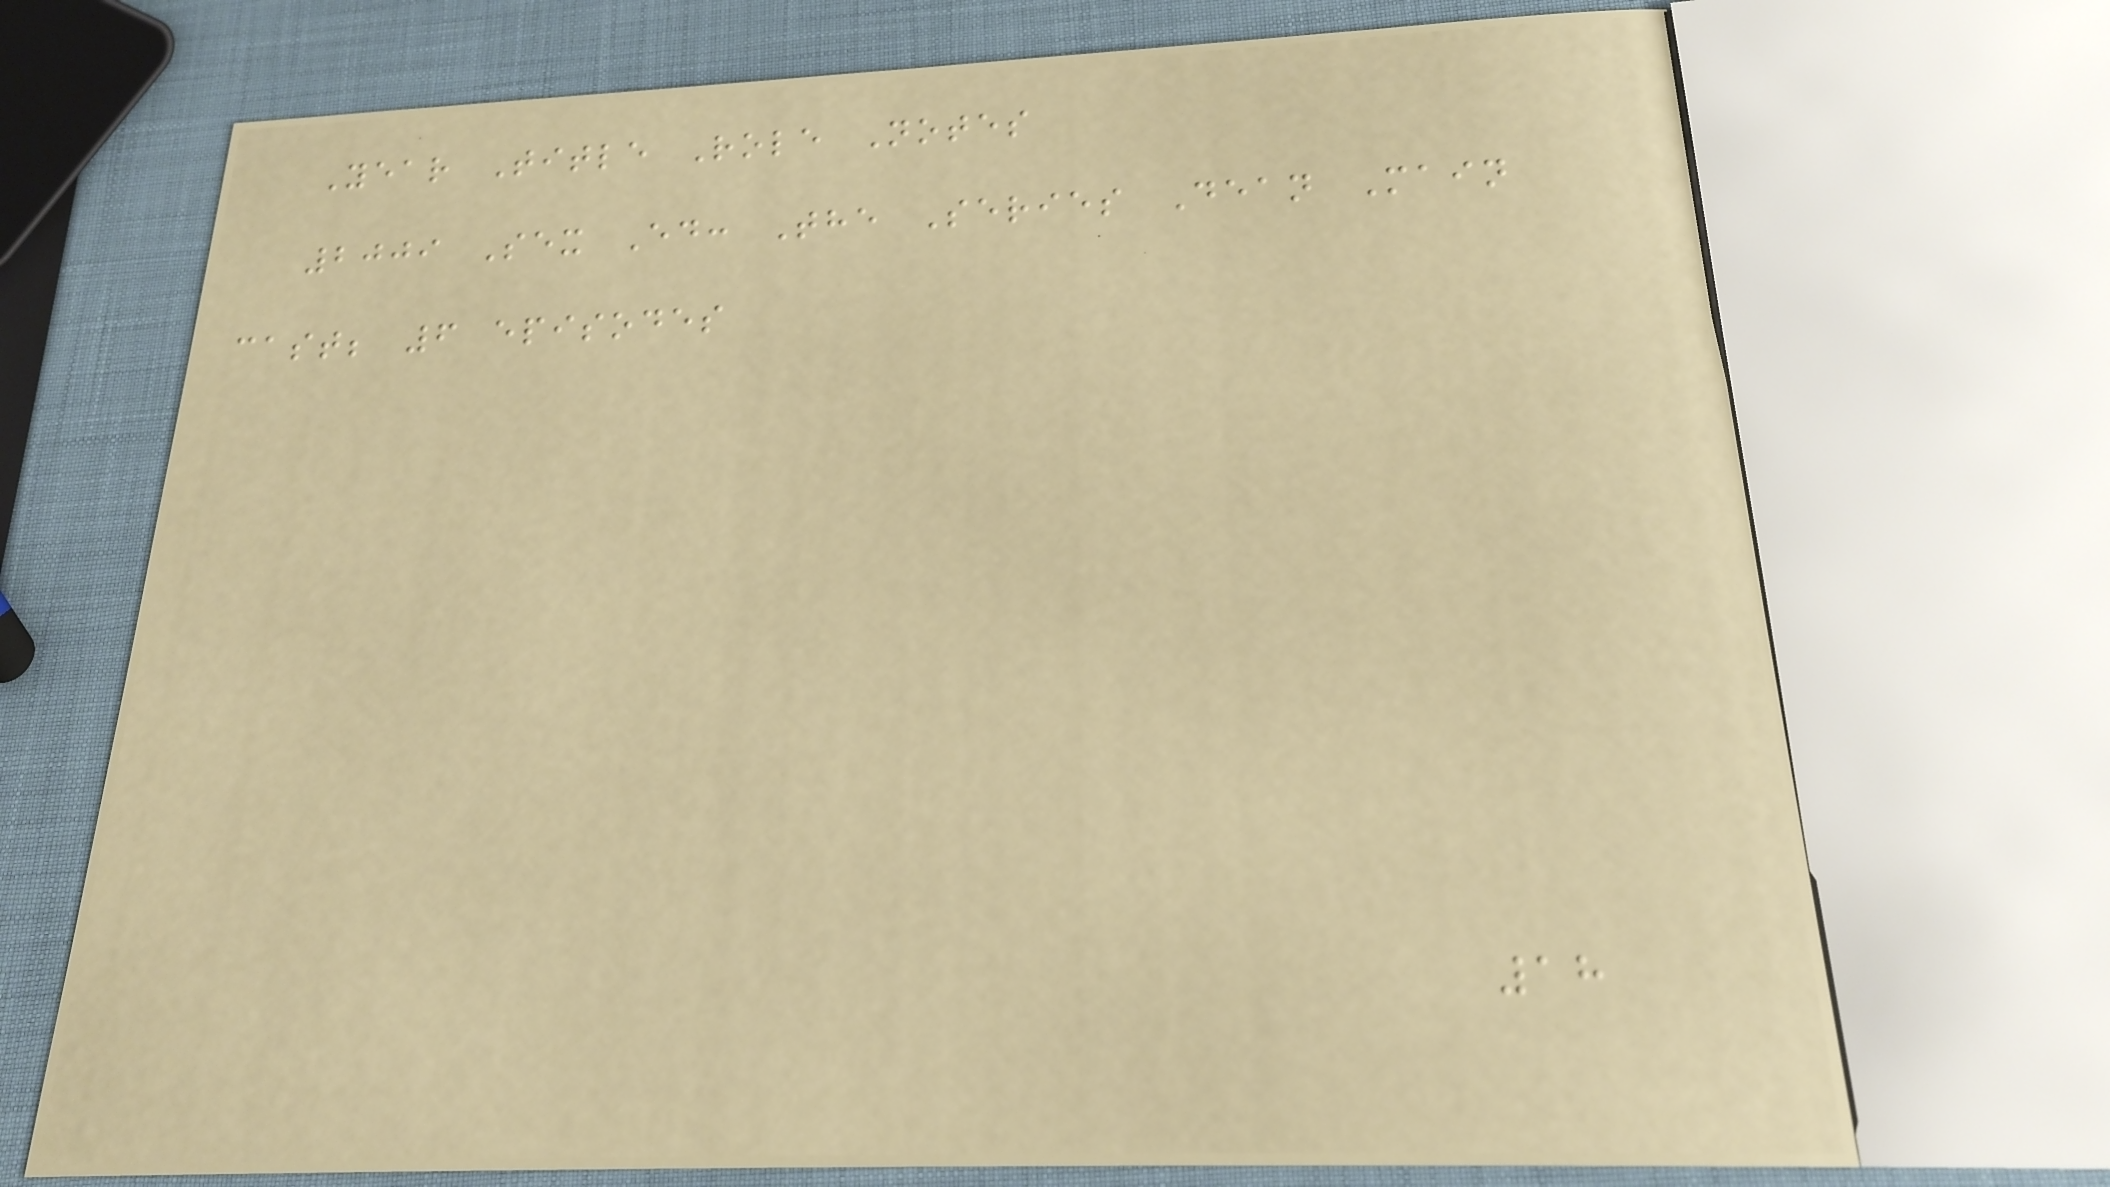Year Title Role Notes
2009 Sex Ed: The Series Dean Main
cast; 6 episodes
18
